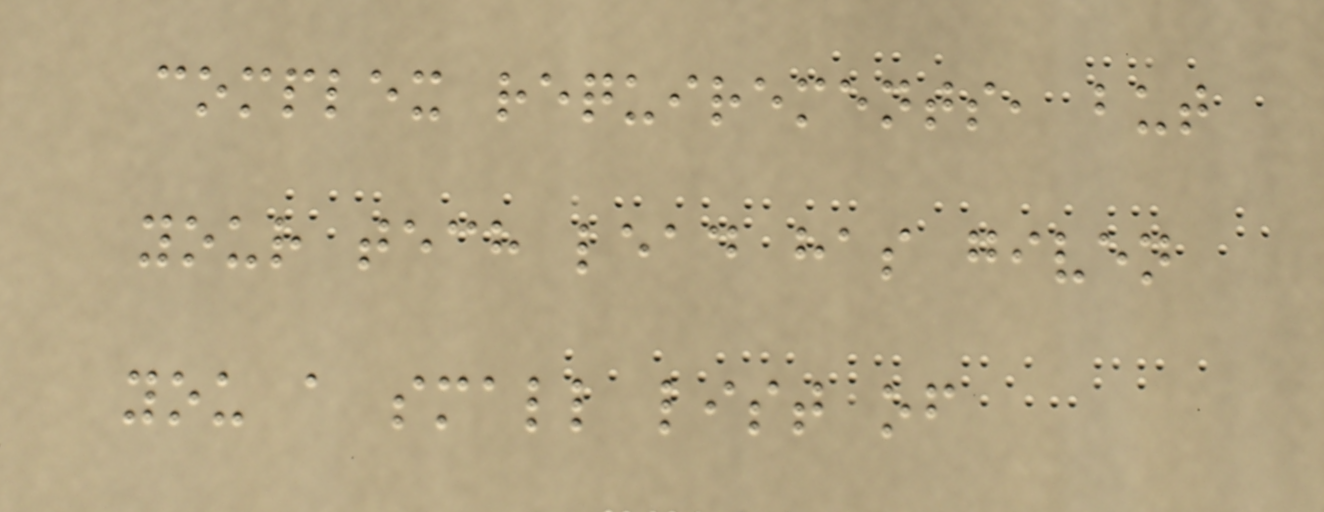complex requirements, but
your tech lead has given
you a small list of
